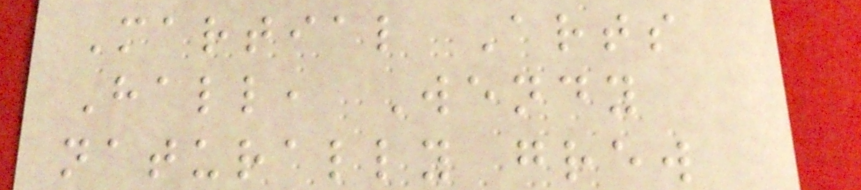Martial Arts
Hall, Wendy
naturally grew
